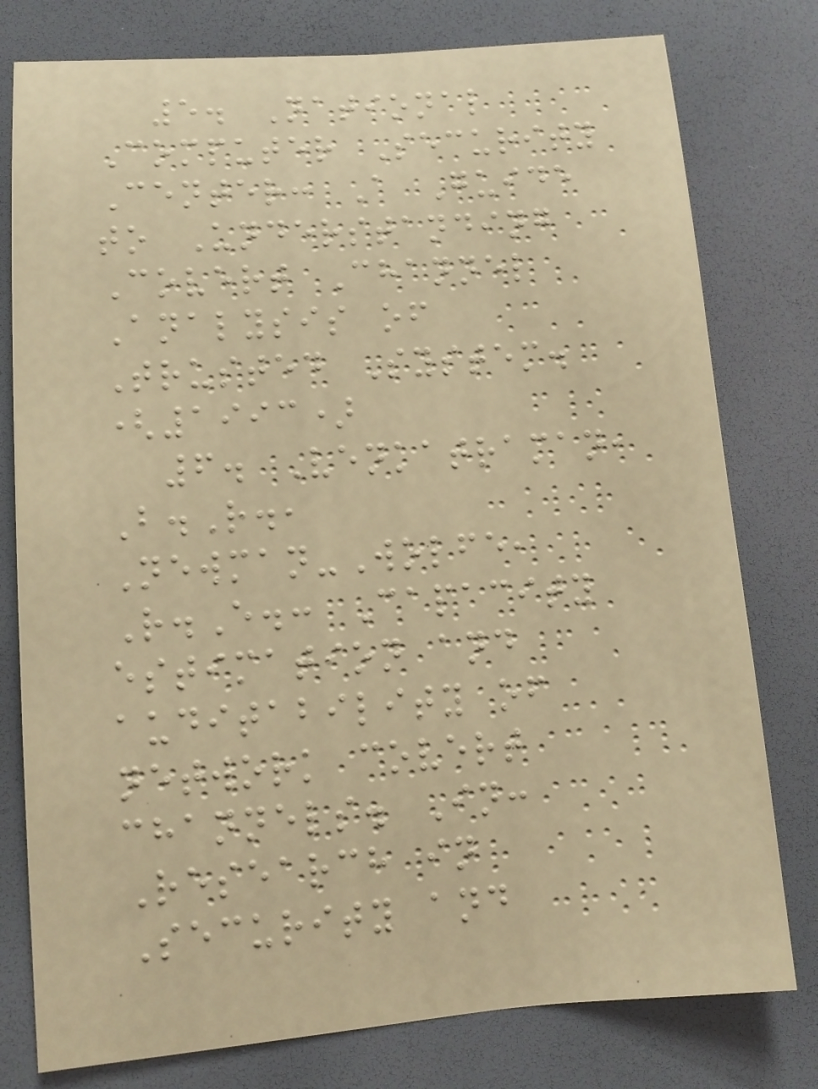5. National
Computer Security
Center: A Guide
to Understanding
Covert Channel
Analysis of
Trusted System.
(1993)
6. Venkatraman,
B.R.,
Newman-Wolfe,
R.E.: Capacity
estimation and
auditability of
network covert
channels. In:
Research in
Security and
